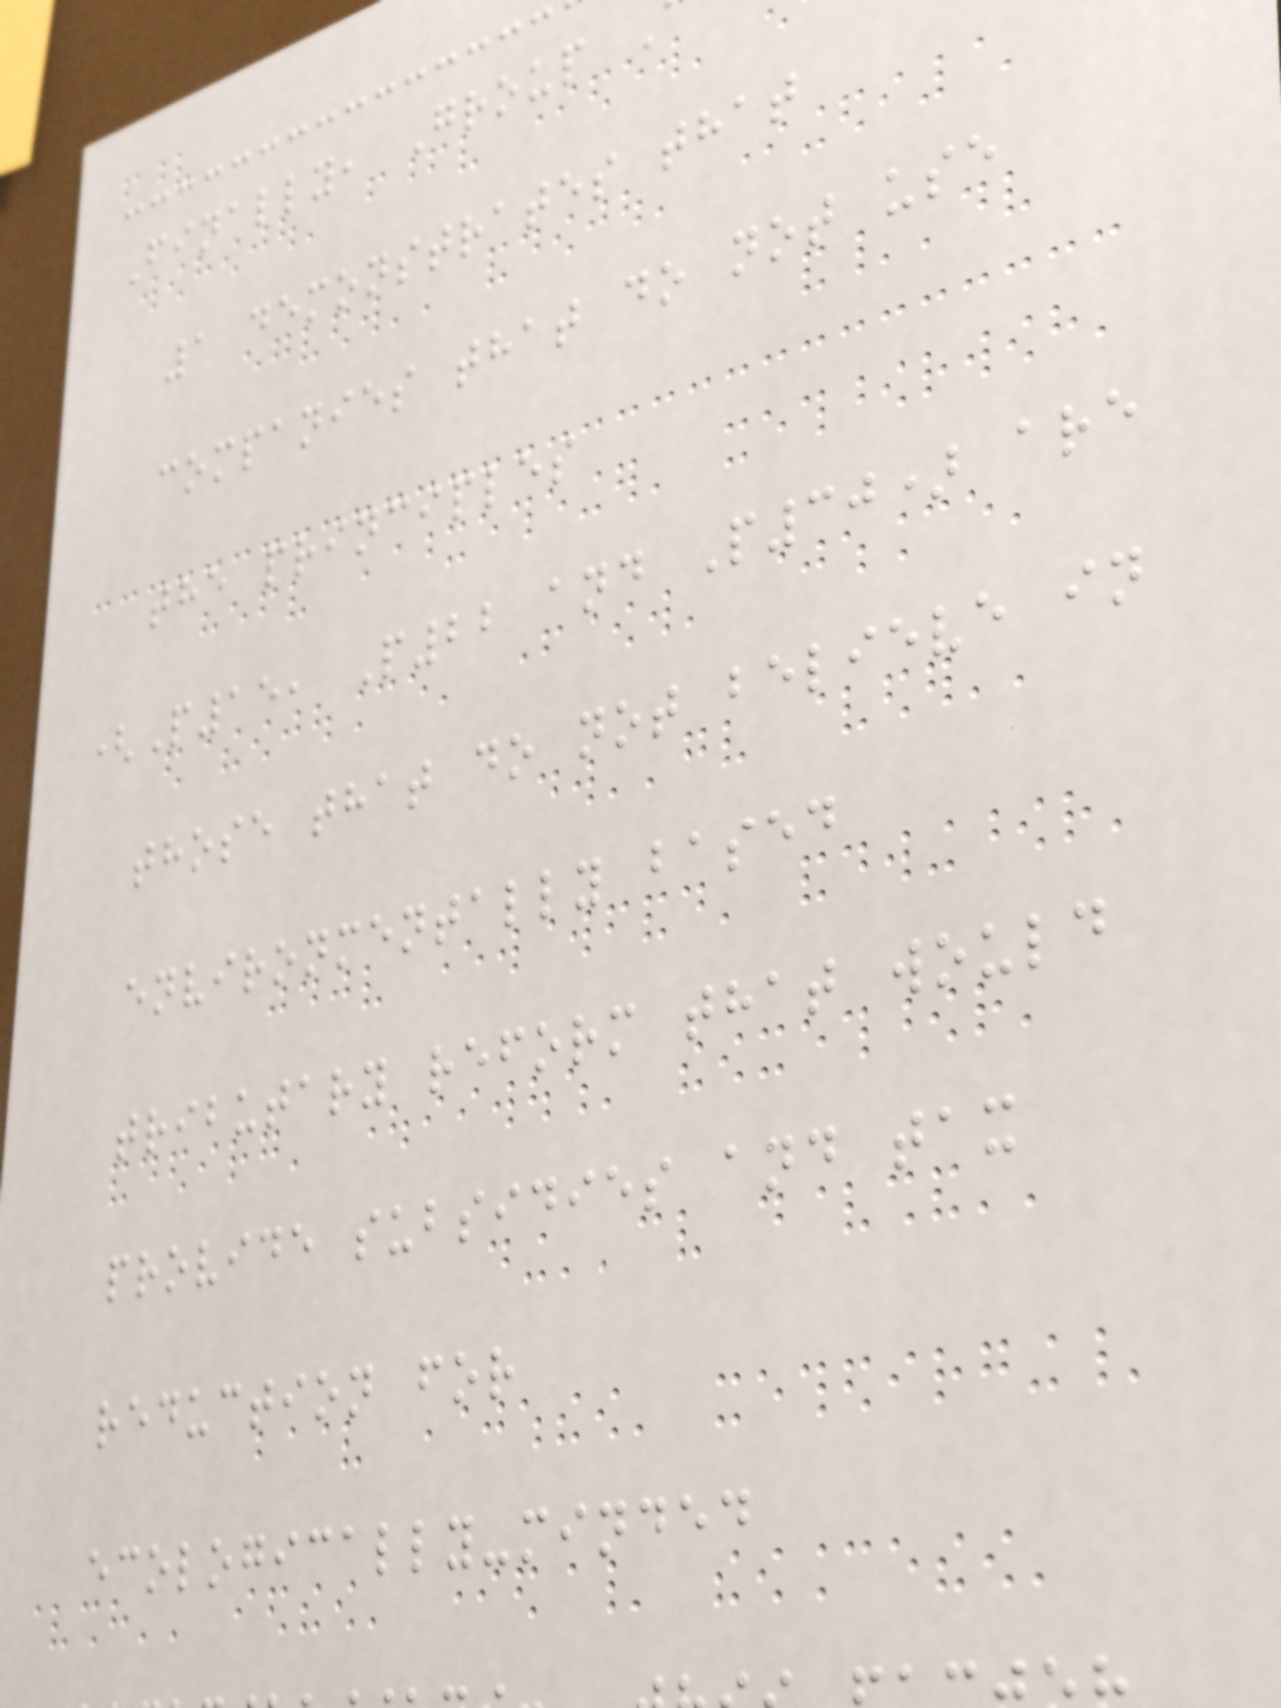Finally, Group
1 demonstrates that
companies that do not use
the principles
(P15, P22 and P30) are
those that do not believe in
environmentally based
tributary reform that would
provide subsidies and tax
reduction for
ecologically-minded
